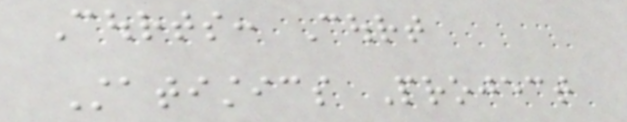Courts: Court
Statistics Project
